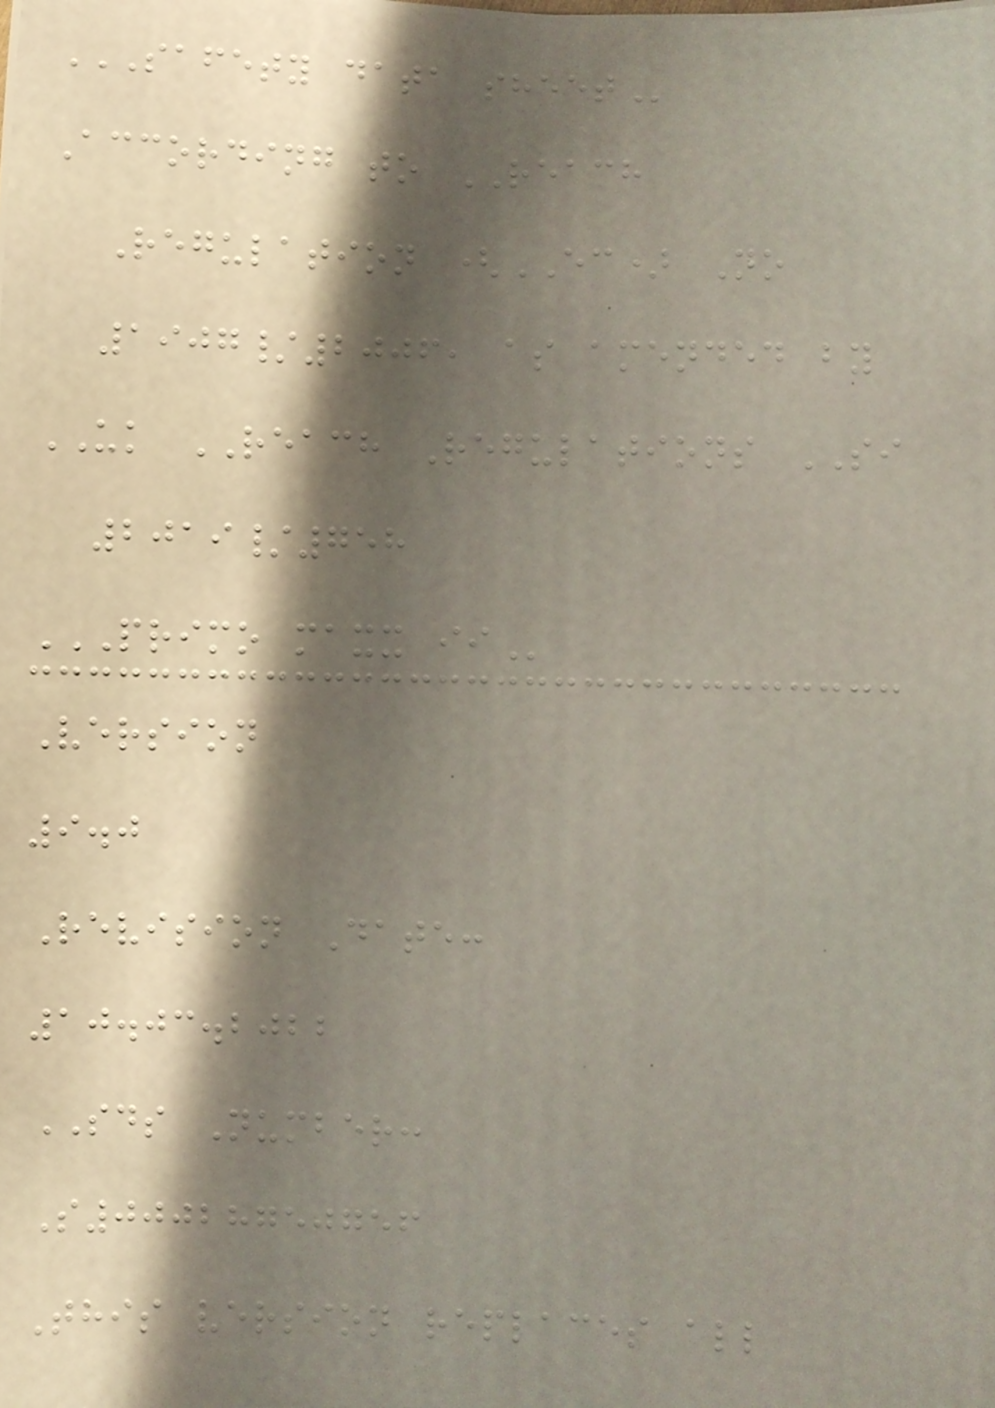SAFETY DATA SHEET
According to REACH
Regulation (EC) No
1907/2006, as amended by
UK REACH Regulations SI
2019/758
PRIMO MAXX II
Version
9.0
Revision Date:
10.03.2022
SDS Number:
S00028750756
This version replaces all
